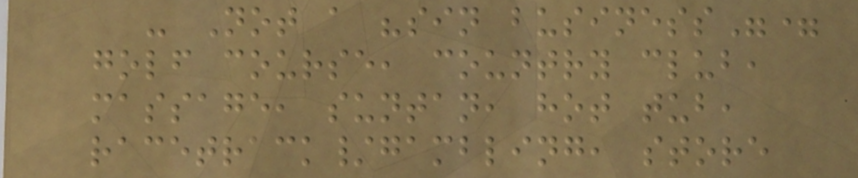- Not a "sin business"=
golf course, country club,
massage, suntan, hot tub,
racetrack/gambling, store
